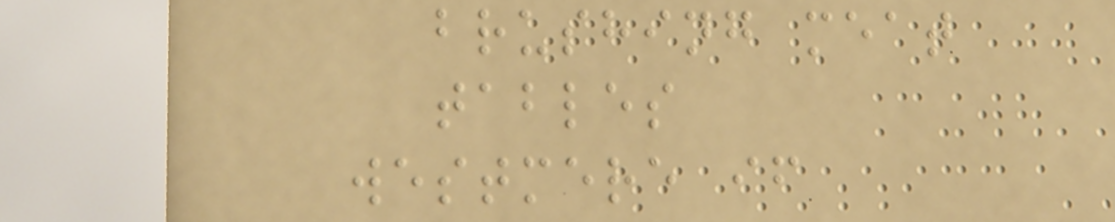brushing meat
tables
westmere if
